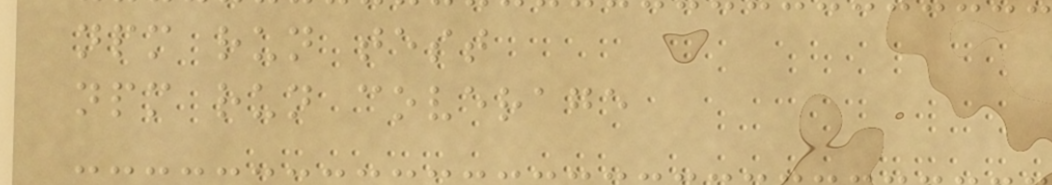npm run test
npm run coverage
